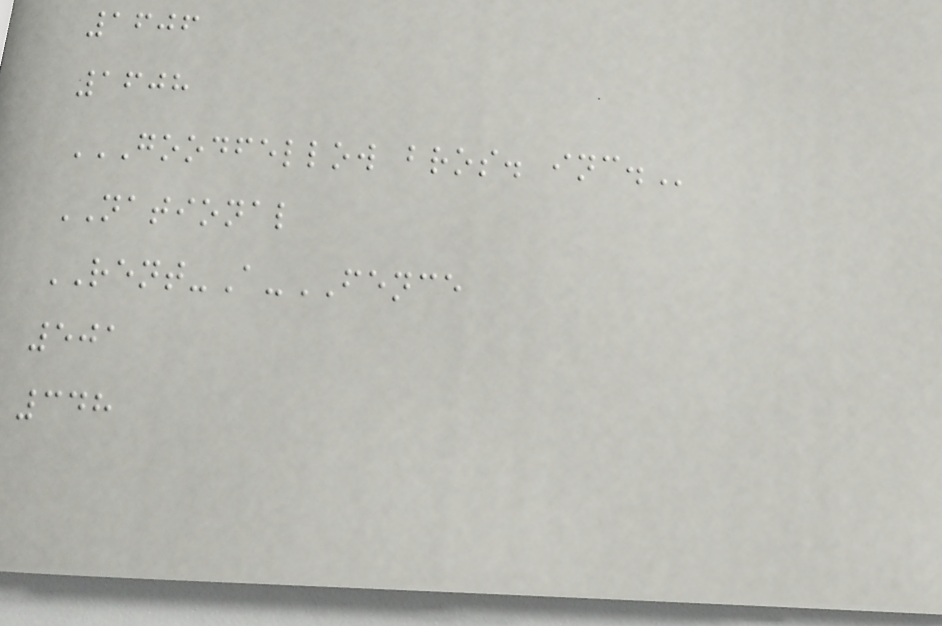1606
1608
GOODFELLOW BROS. INC.
NATIONAL
RENT-A-FENCE
501
348
